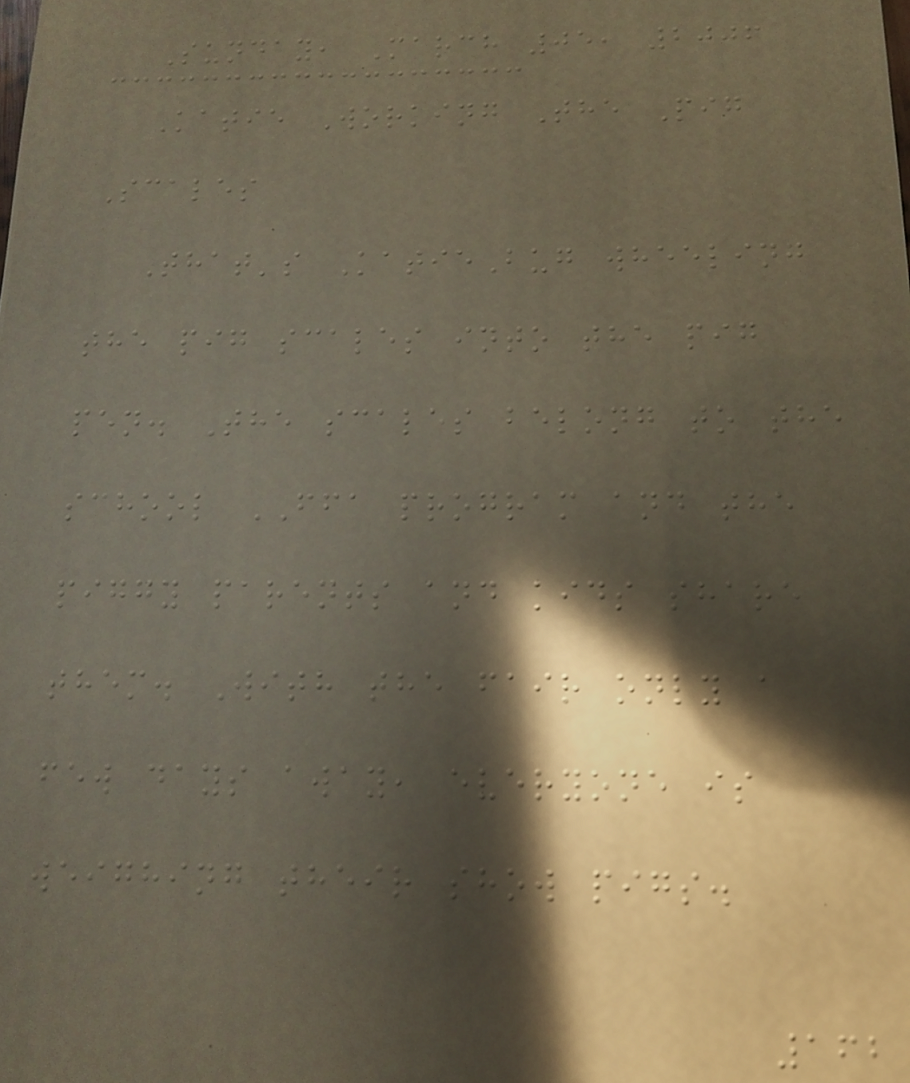Sunday, March 05, 2006
Katie Working The Pig
Scales
That's KatieBug wheeling
the pig scales into the pig
pen. The scales belong to the
school FFA program and the
piggy parents and kids share
them. With the fair only a
few days away, everyone is
weighing their show pigs.
162
